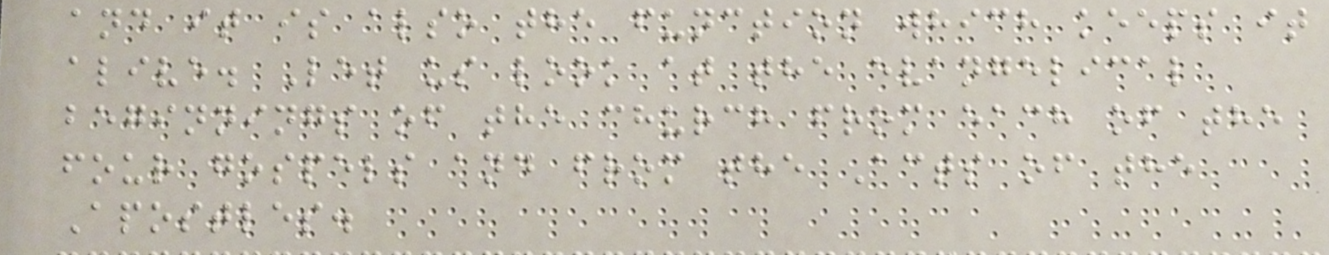and it is also the function which keeps it
alive. Let us look at the evangelical
beginnings of the church from each of the
four gospels and from the Acts of the
Apostles.
